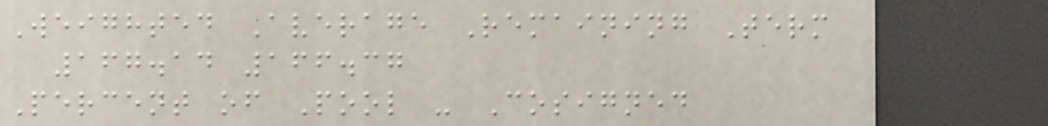Weighted Average Remaining Term
167.14 166.37
Percent of Pool - Cosigned
